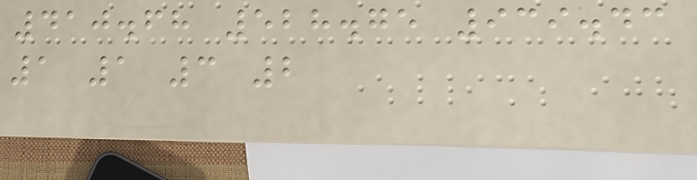410.68 528.75 939.43
1 1 3 2
